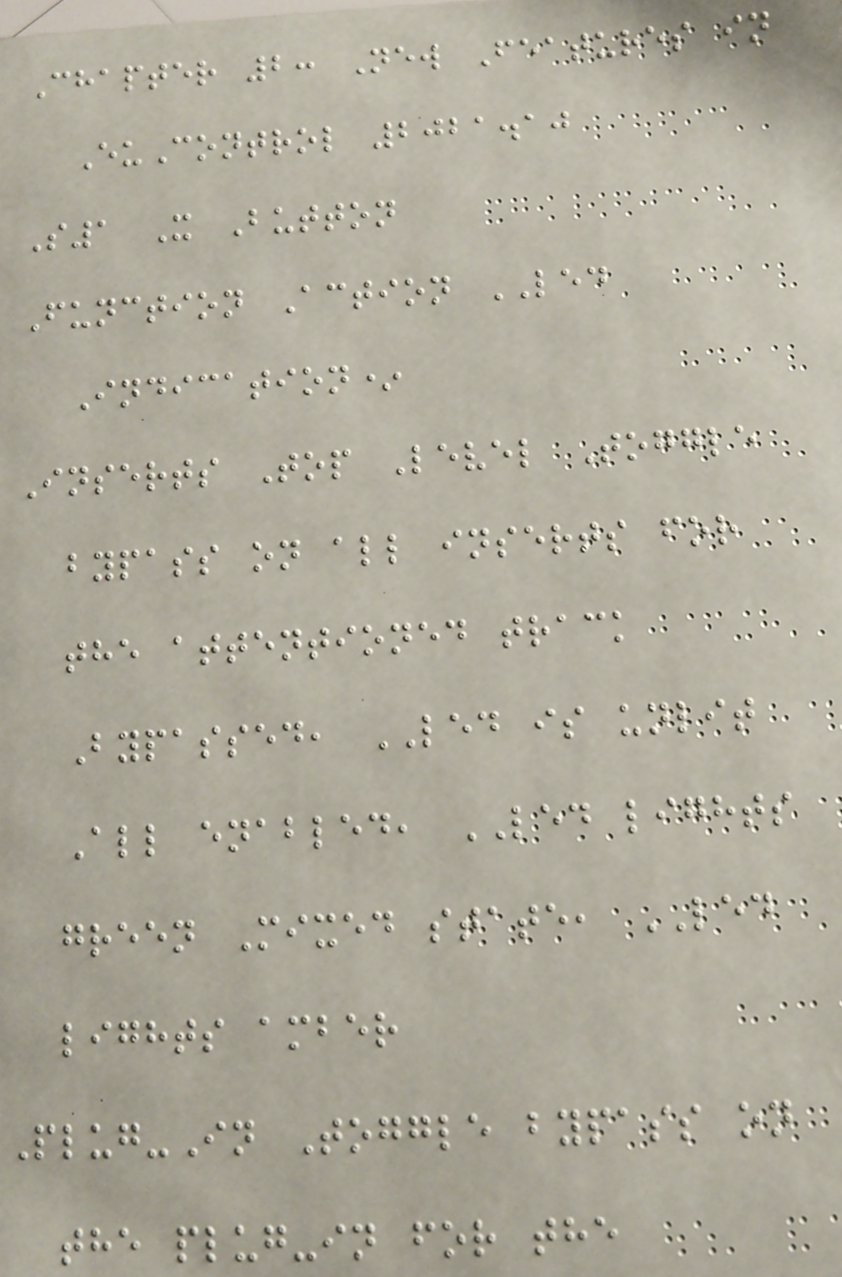Chapter 2: New Features in
EuControl 2021.10
S1 X Button
Function Action LED
Indication*
Inserts Top Level Toggle
bypass on all inserts for
the attentioned track
Bypassed, LED is unlit
All enabled, LED lights
green Mixed state, LED
lights amber
Plug-In Toggle bypass on
the plug-in for the
